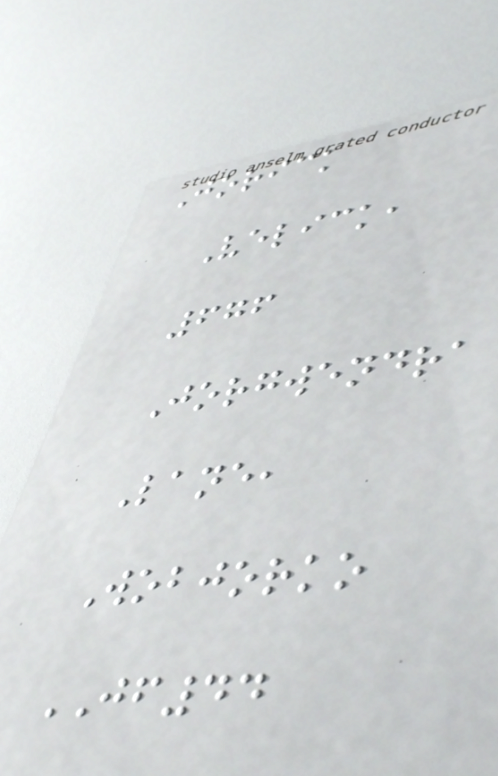Jorick
Velick,
676
Jorgwendra
Lane,
Wobjorko
JF44
